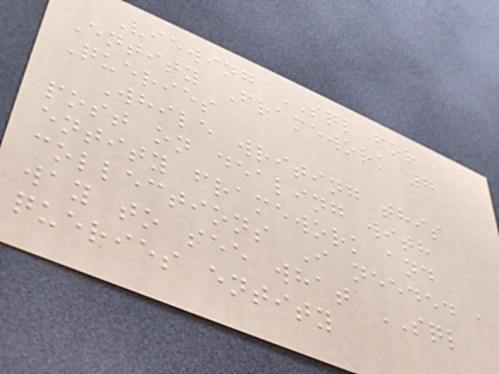Viewing SQL for
Entity Framework 7
Queries
While writing this
post on dealing with
entity framework and
collections I needed a
way to see what SQL
queries entity
